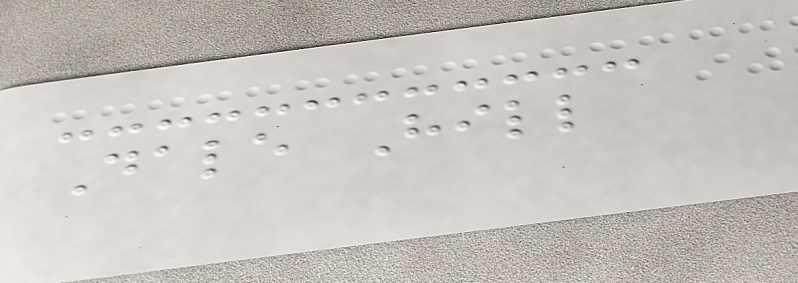Dale Hill
